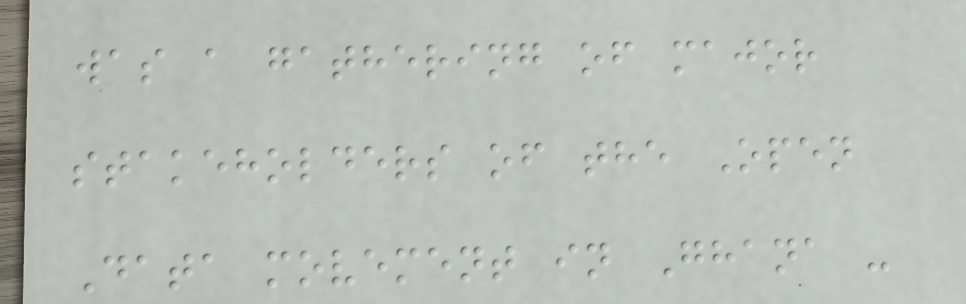was a gathering of major
stakeholders of the Open
Data movement in Ghana -
